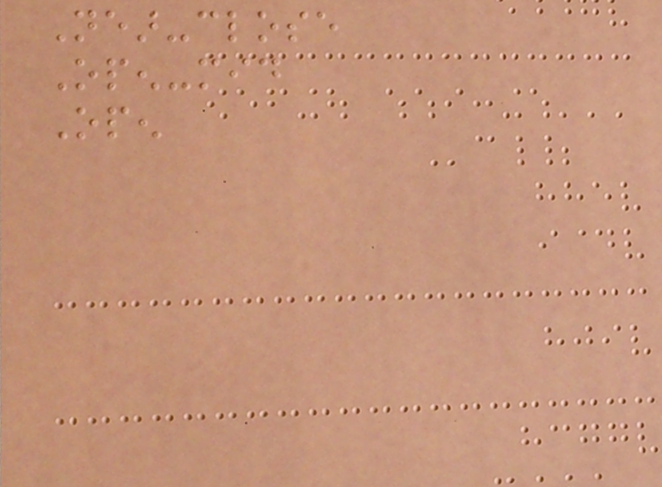Near-close
Open-mid
Open
